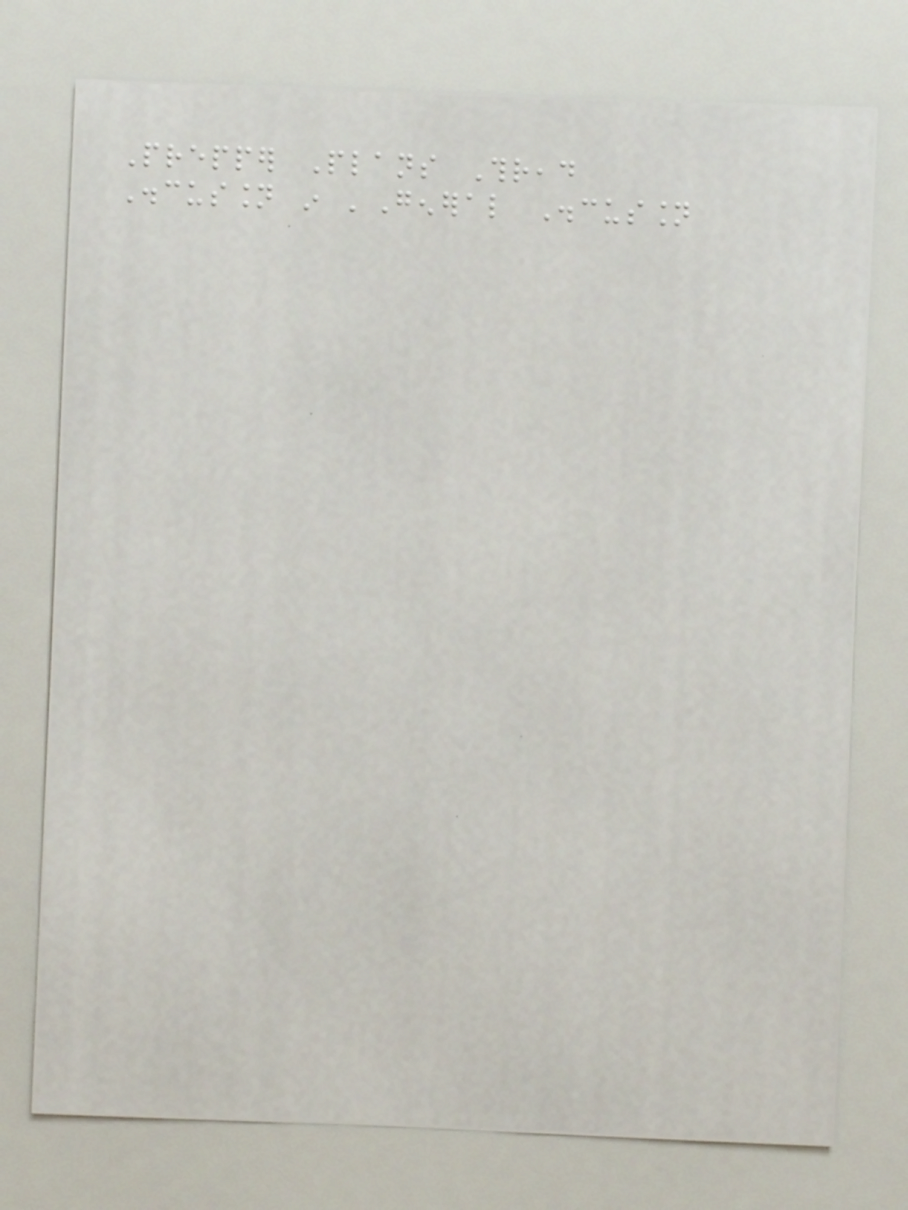Prepper Plans Thread
Discussion in 'General Discussion
